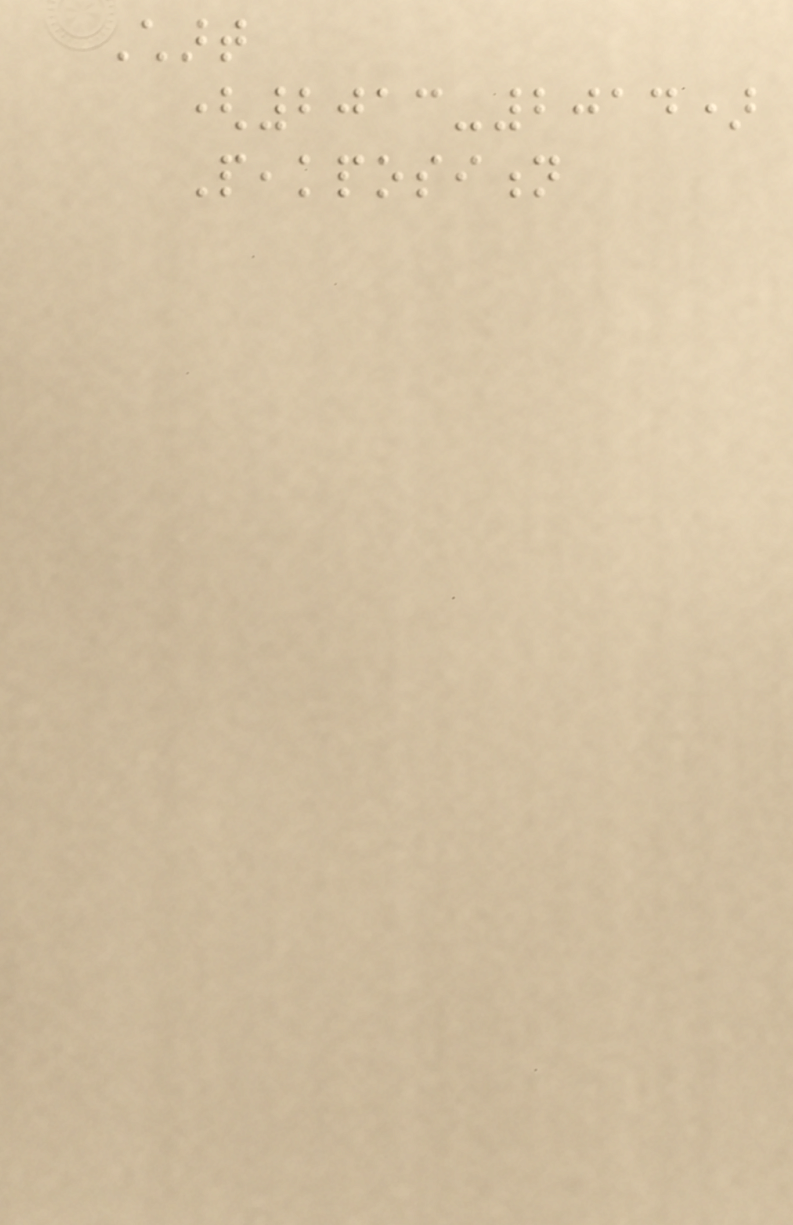Chart
(2013-2014)
Peakposition
